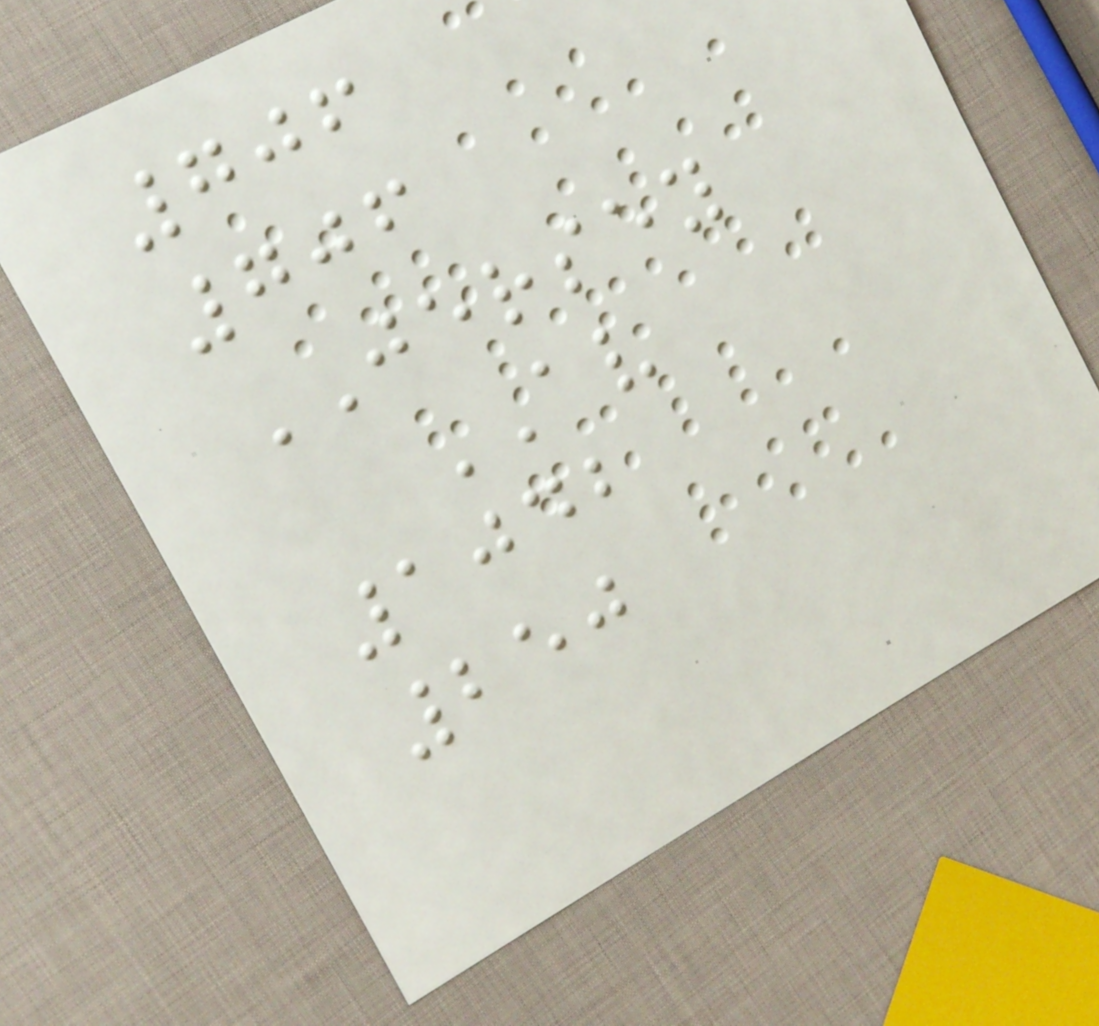706
706
JERSEY
AV
1042
250
